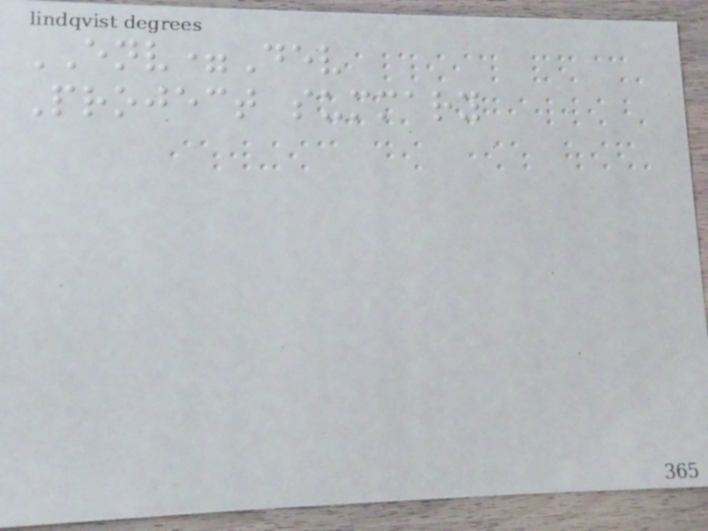ENV=Dev
Project summary
